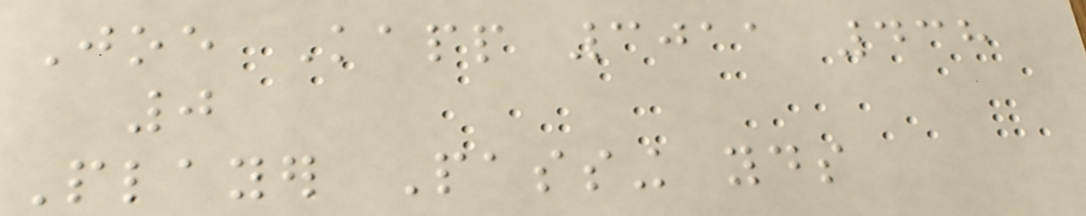Joe Kapp 3011 438
0
Player Passing yds
